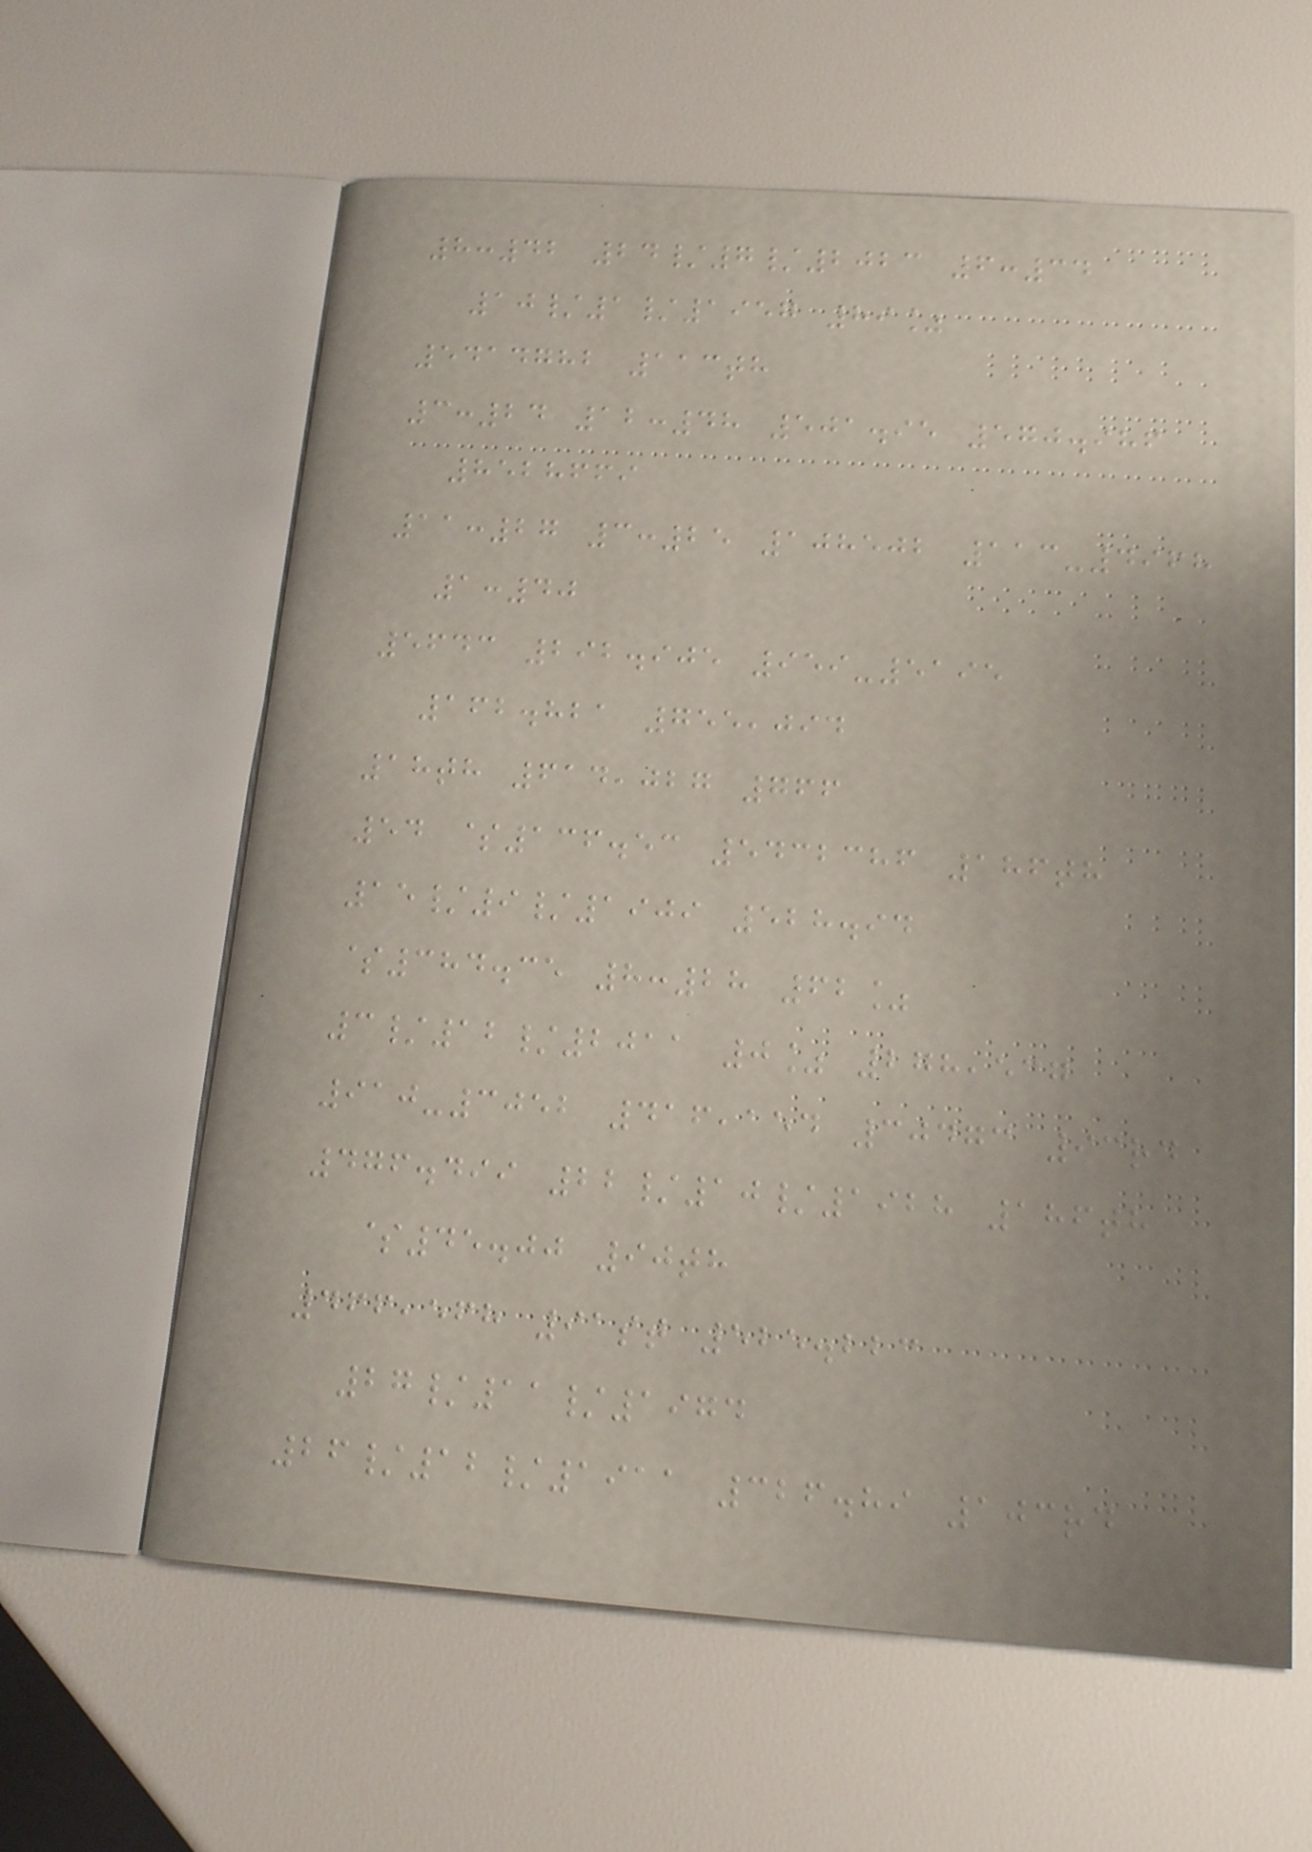8:42 24/7/2023 6:34
10/1/1957 89%
5414782 113th
3:24 12:48 501.95 570.986
8528669
11:27 3:25 108502 113-4968
1:40
5643 292.905 959-5195
162.821 755,094
18th 614,027 766
54 $136.53 5432386 186th
15/9/1909 528.94
$384.35 8:28 62%
3/12/2011 0% 278,537
910-3052 416,154 30473 93rd
476.499 22/10/1928 186th
$45.00 90th
466,568 91st 525.223
27/11/1974
26/12/1911 326.89 103rd
